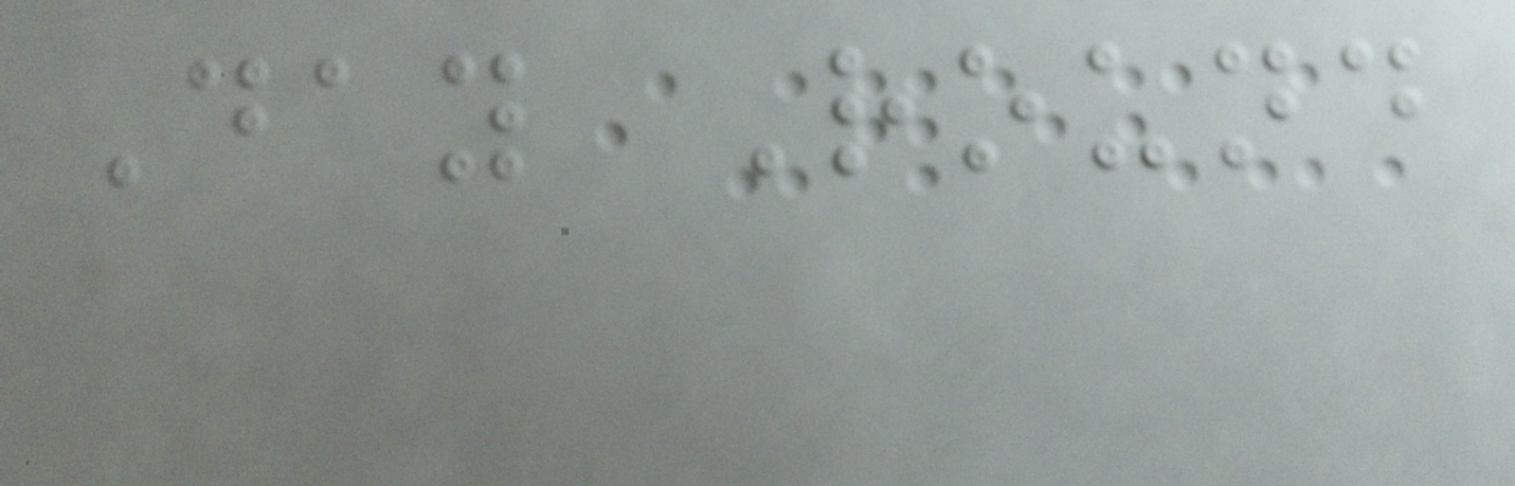Day Round
